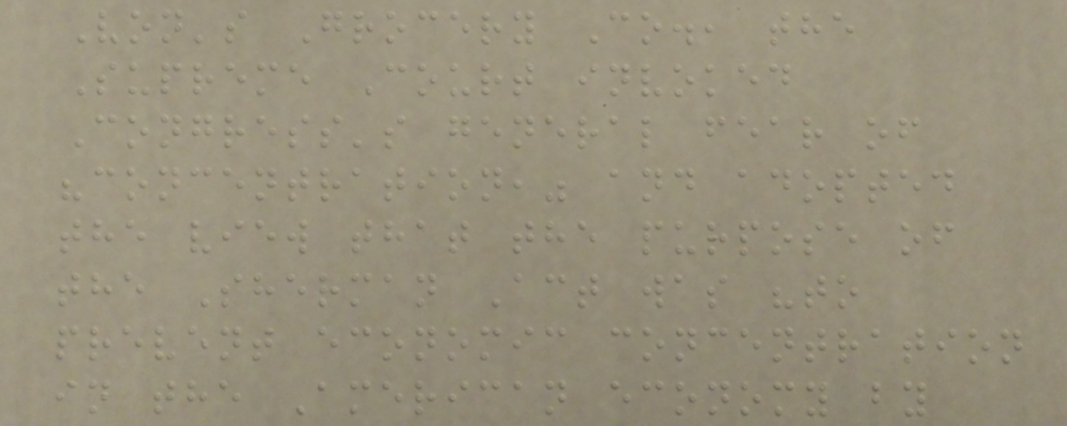Von's Grocery Co., the
Supreme Court invoked
Congress's general fear of
"concentration," and adopted
the view that the purpose of
the Sherman Act was "to
prevent economic concentration
in the American economy by
